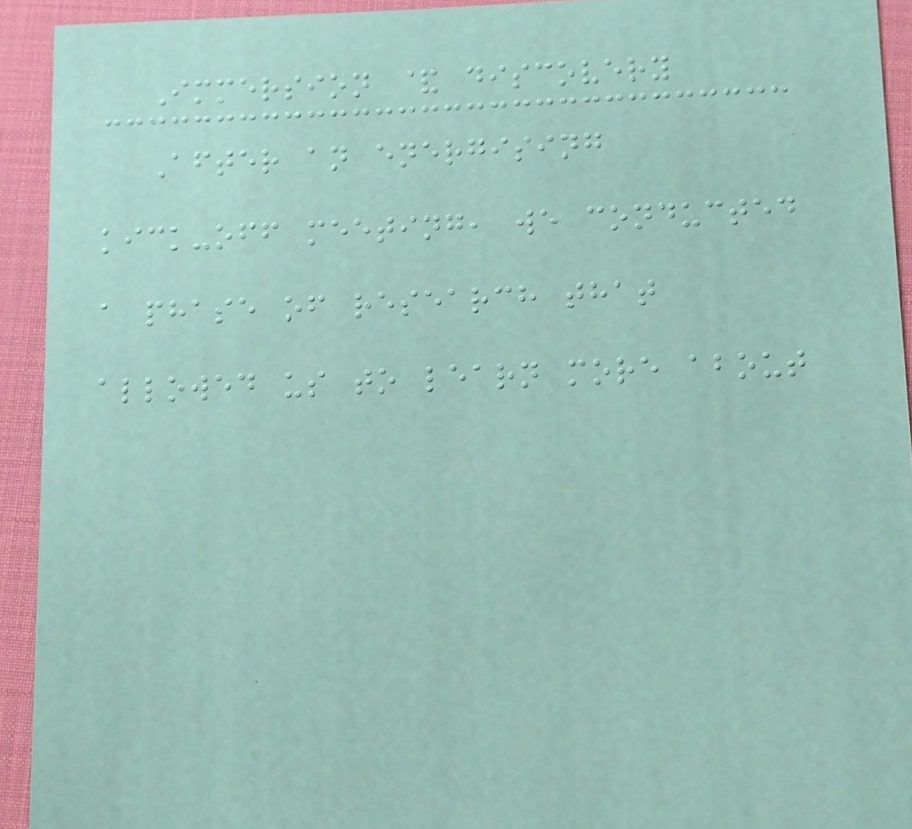Immersion & discovery
After an energising
kick-off meeting, we conducted
a phase of research that
allowed us to learn more about
